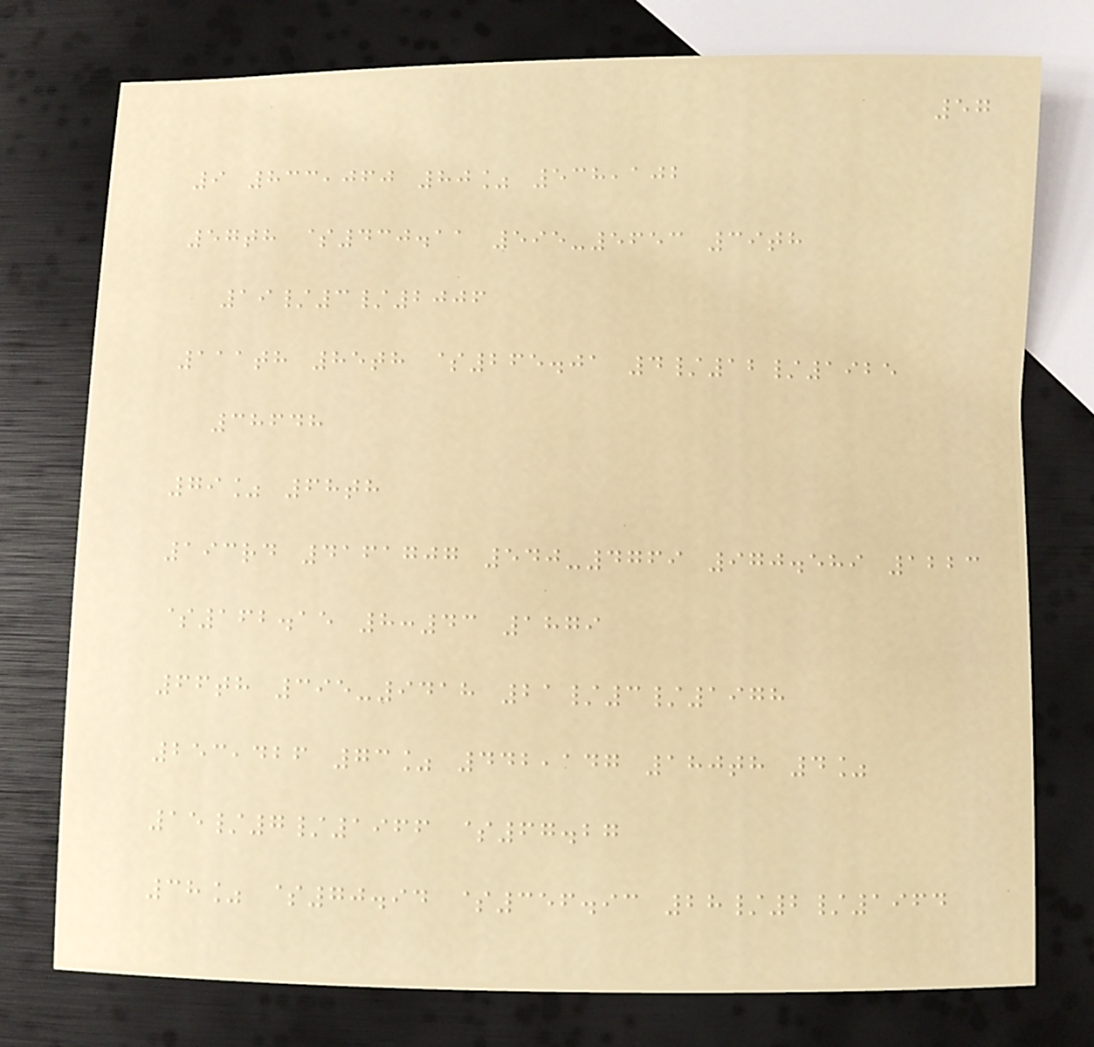57
9 833,060 80% 538,102
57th $430.11 595-5653 39th
19/3/2006
111th 85th $265.01 4/12/1925
38648
79% 68th
193rd 4161707 540-4769 970.589 1223
$162.15 8:43 1879
66th 395-9418 21/3/1978
253,426 73% 442,147 180th 4%
15/7/1966 $67.27
38% $70.94 $356.93 28/2/1964
